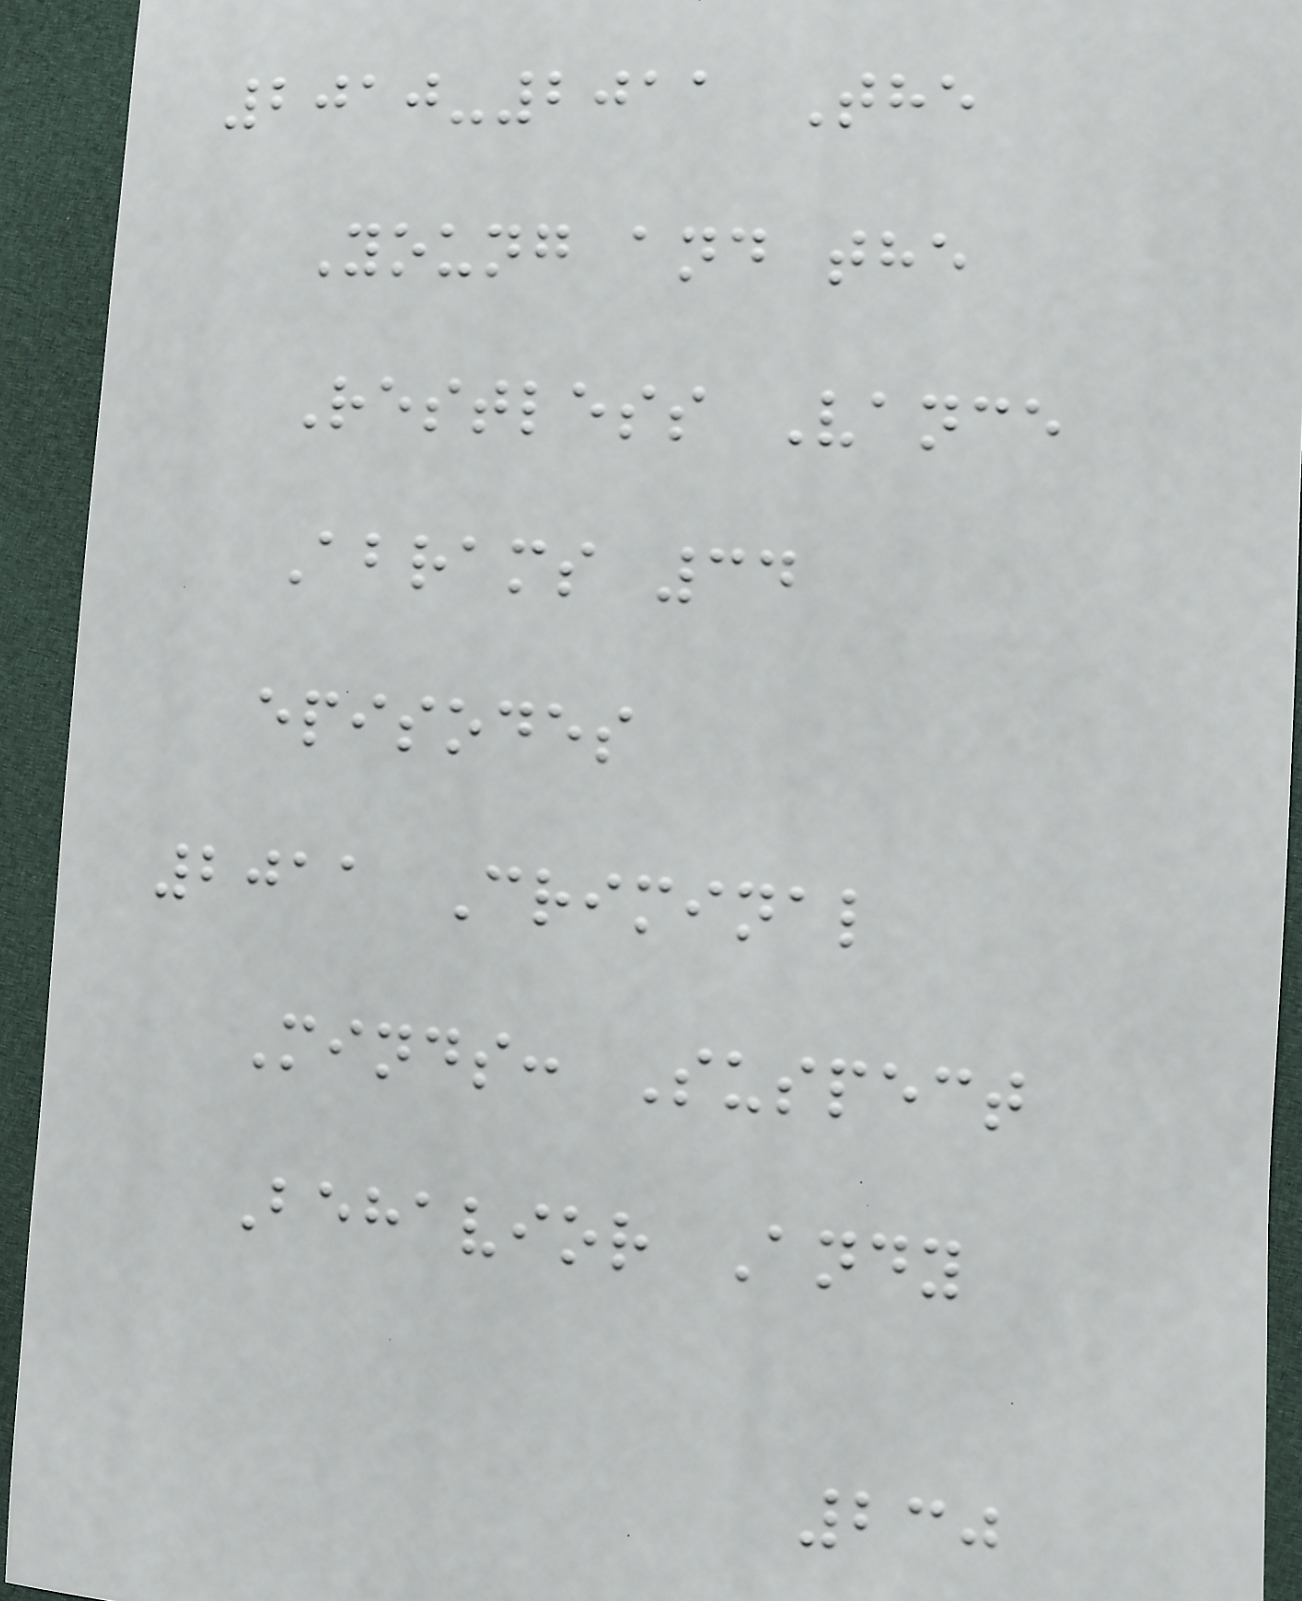2010-2011 The
Young and the
Restless Vance
Abrams 34
episodes
2011 Criminal
Minds: Suspect
Behavior Andy
230
